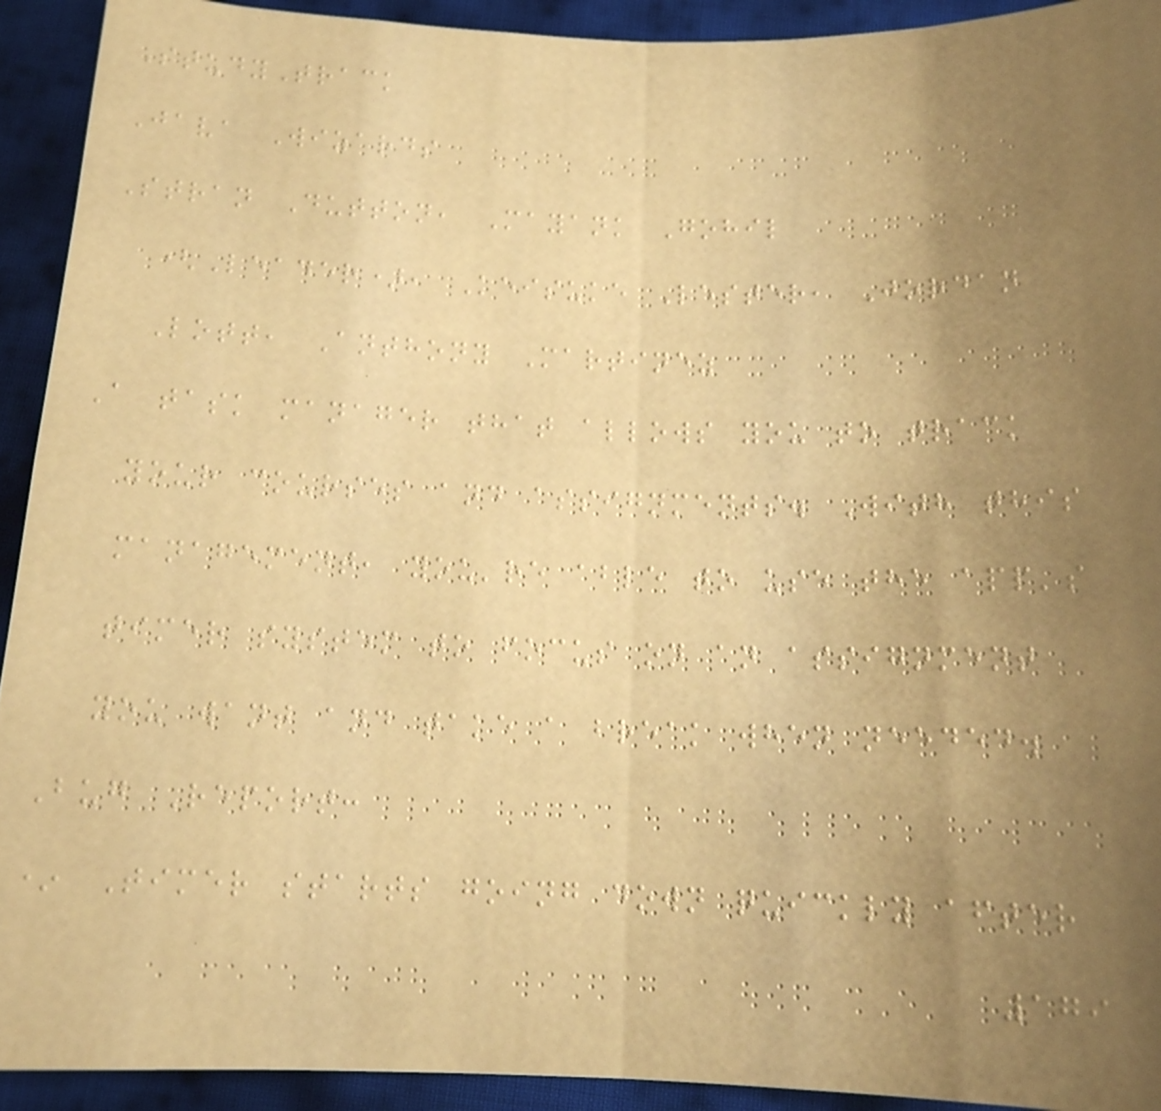StudyTrack
Java Wizards
Stran Dutton, Mayank Gohil
(Leader), Keisuke Lester, Jordan
Lott, Anthony Martinez
A task manager that allows you to track
your courses and assignments. With this
management, you're able to use the app's
timer system to focus on an assignment
you want and take a break when needed.
Bug Report:
* Timer starts going down quickly after
179
